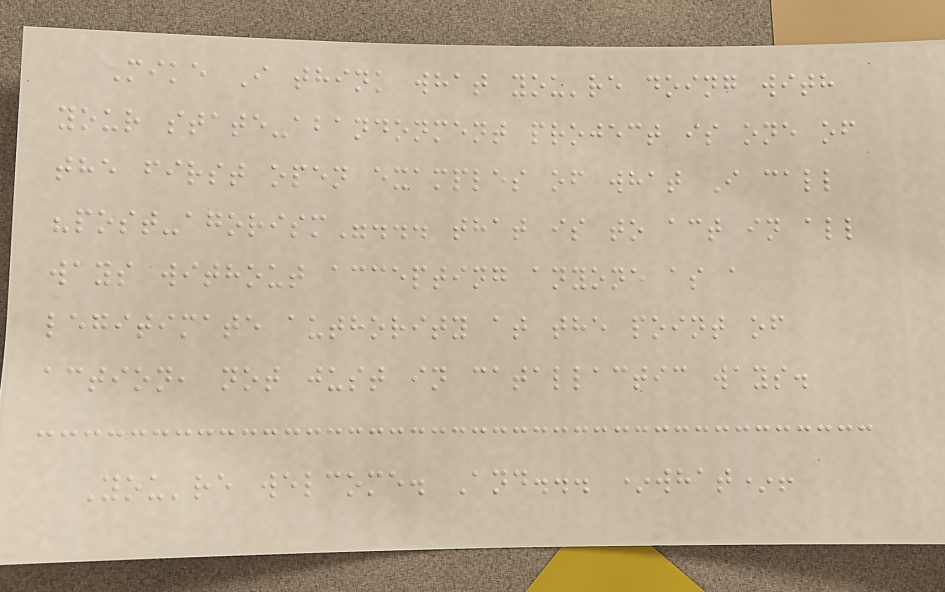Mike I think what you're doing with
your state-abandonment project is one of
the first open examples of what I call
"post-agorism"... that is to act in all
ways without accepting anyone as a
legitimate authority at the point of
action, not just in catallactic ways.
You're welcome. And... *what*!
